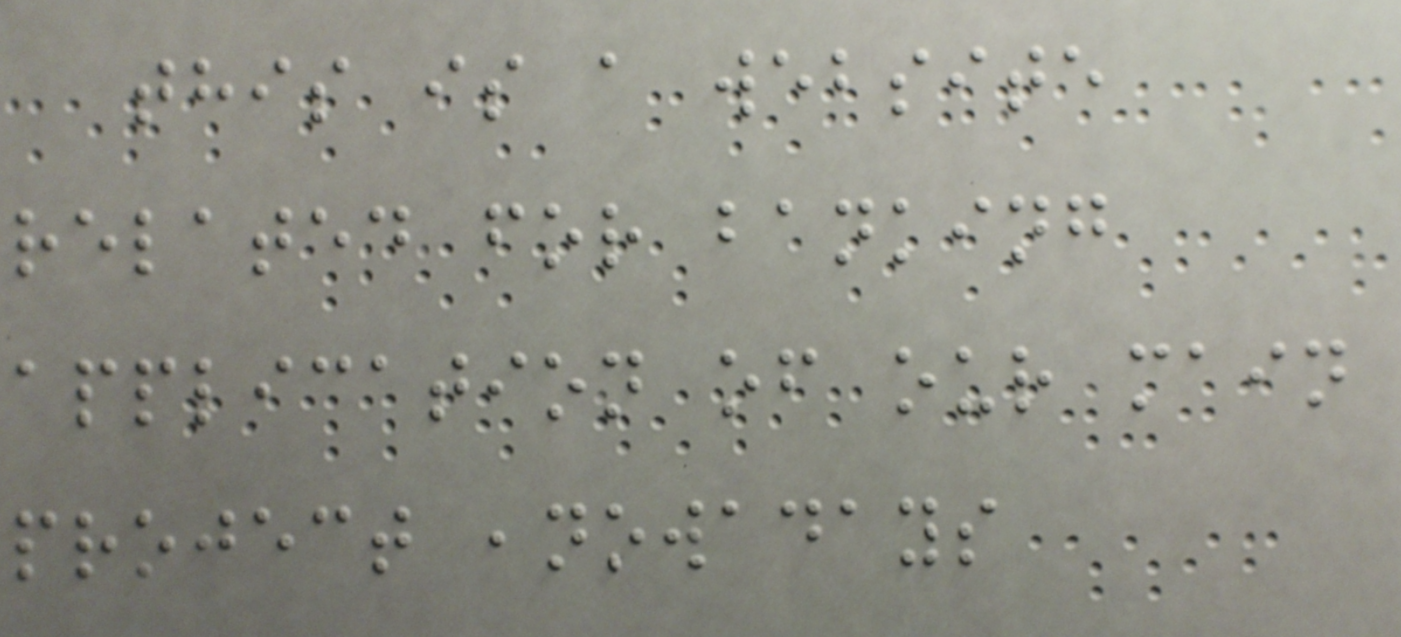this is a website
related for banking
application of our main
project ,nowadays
